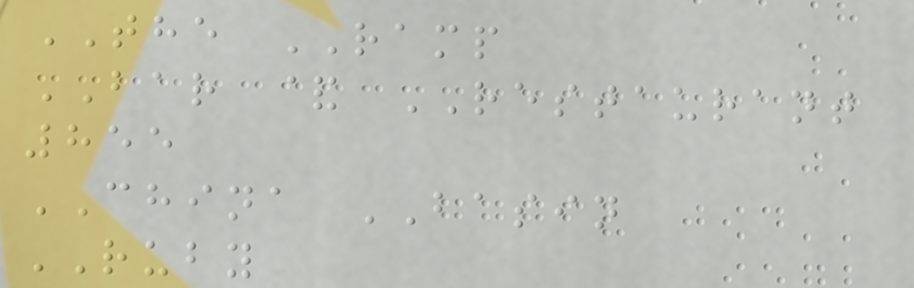THE RAMP
BAR & RESTAURANT
855
CHINA BASIN
RUBY
